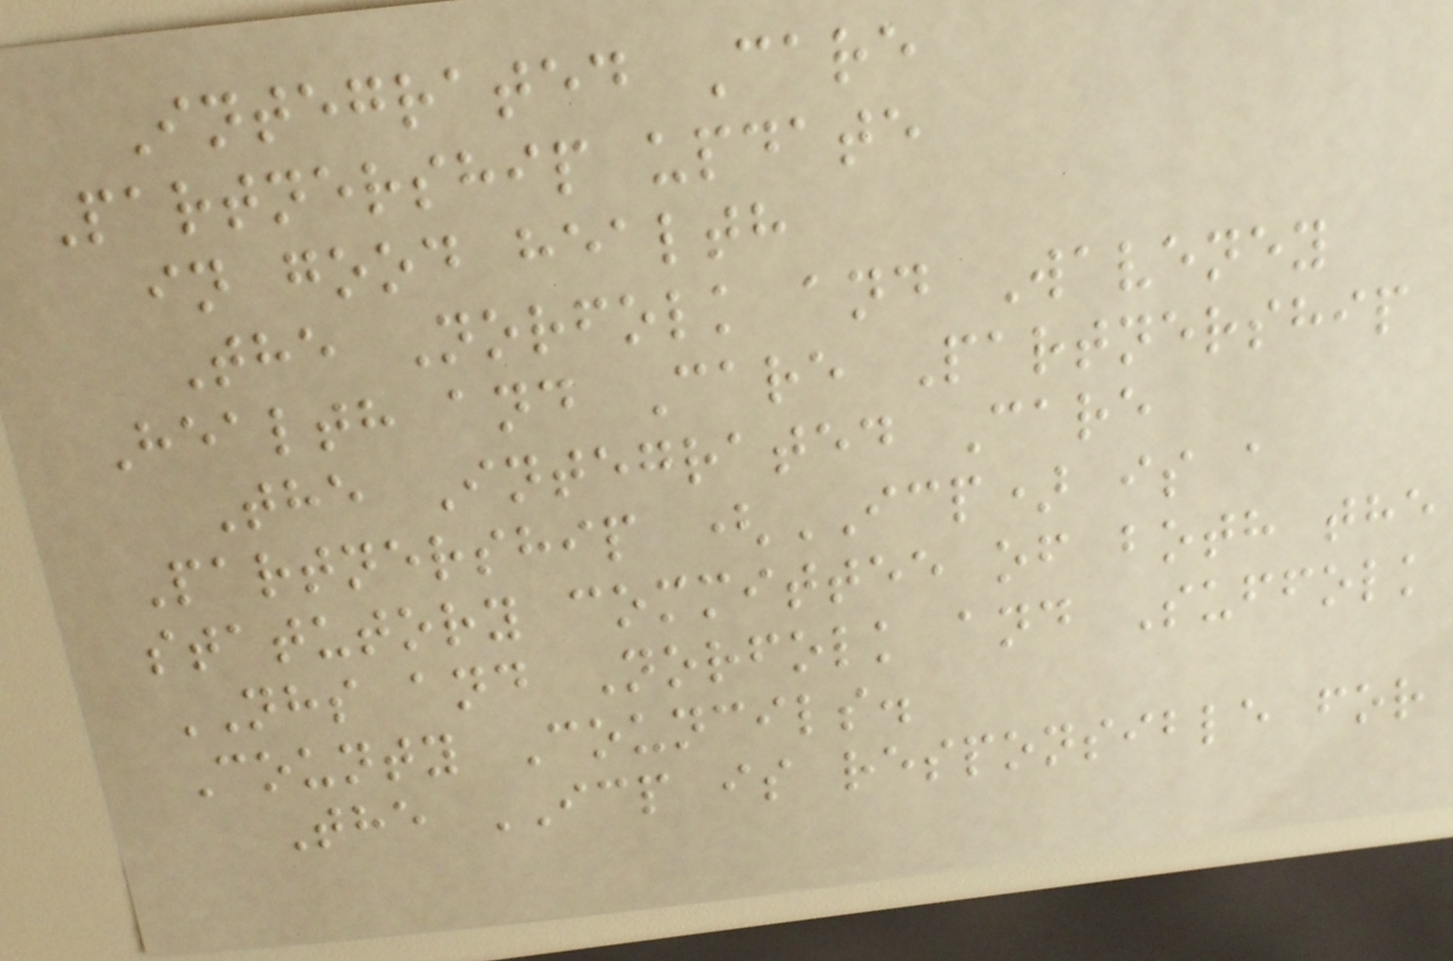Integrated Care
Partnership update
in good health
The Norfolk and Waveney
Health and Care Partnership
The Integrated Care
Partnership (ICP) is a
statutory committee of both the
NHS and Norfolk and Suffolk
County Councils.
The ICP is responsible for
